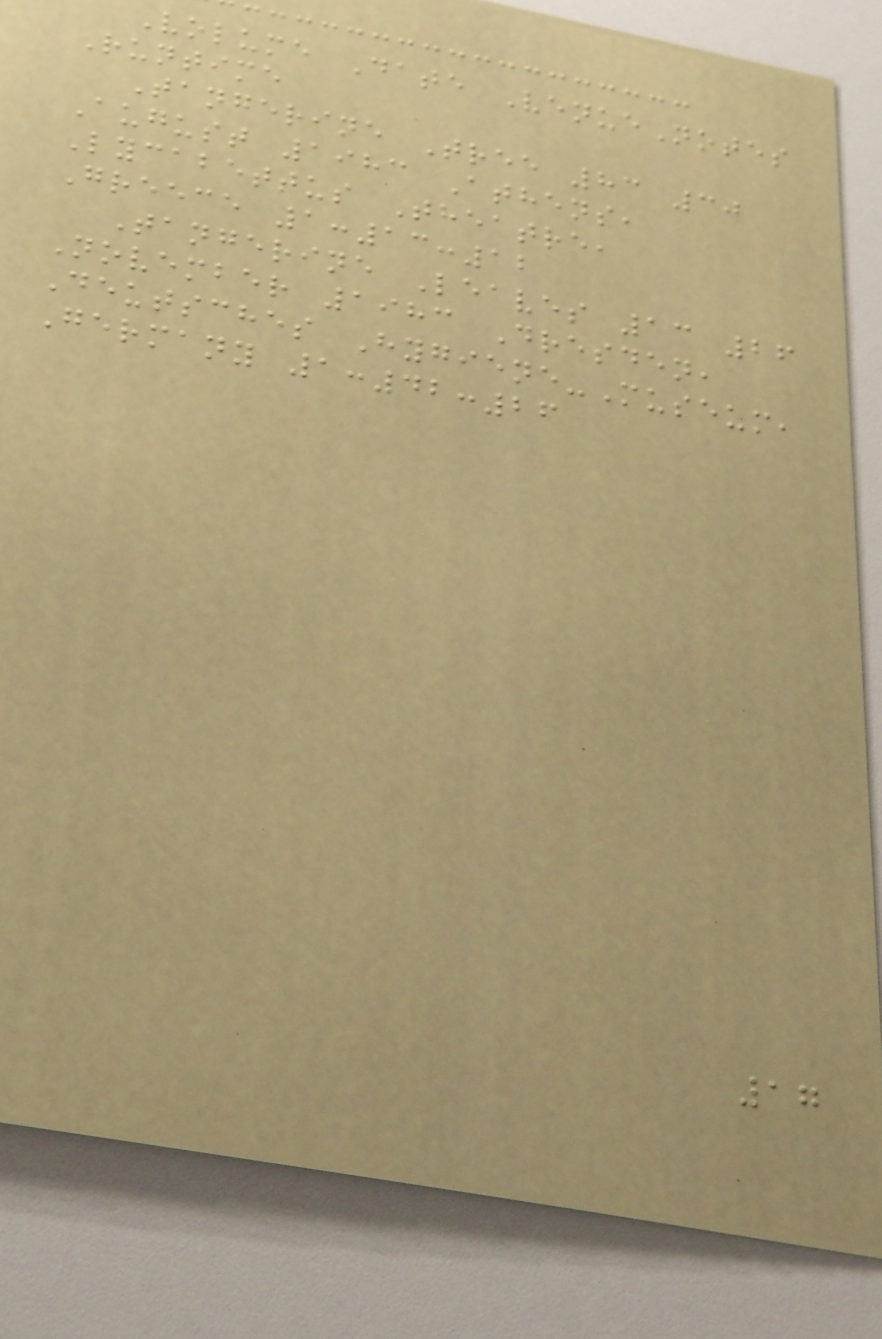Volume Date VenueNotes
Runtime
Tangerine Tree 83 30
August 1983 Athens,
Lycabettus Theatre,
Greece 1:13:12
Tangerine Leaves 13 26
November 1983 Dresden,
Deutsches Hygiene-Museum,
Germany 1:42:26
17
